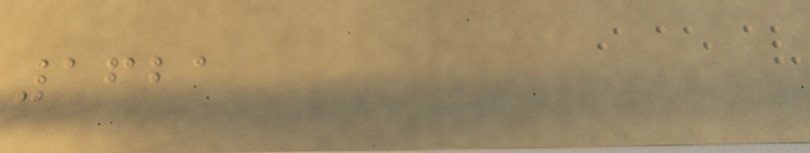1621
